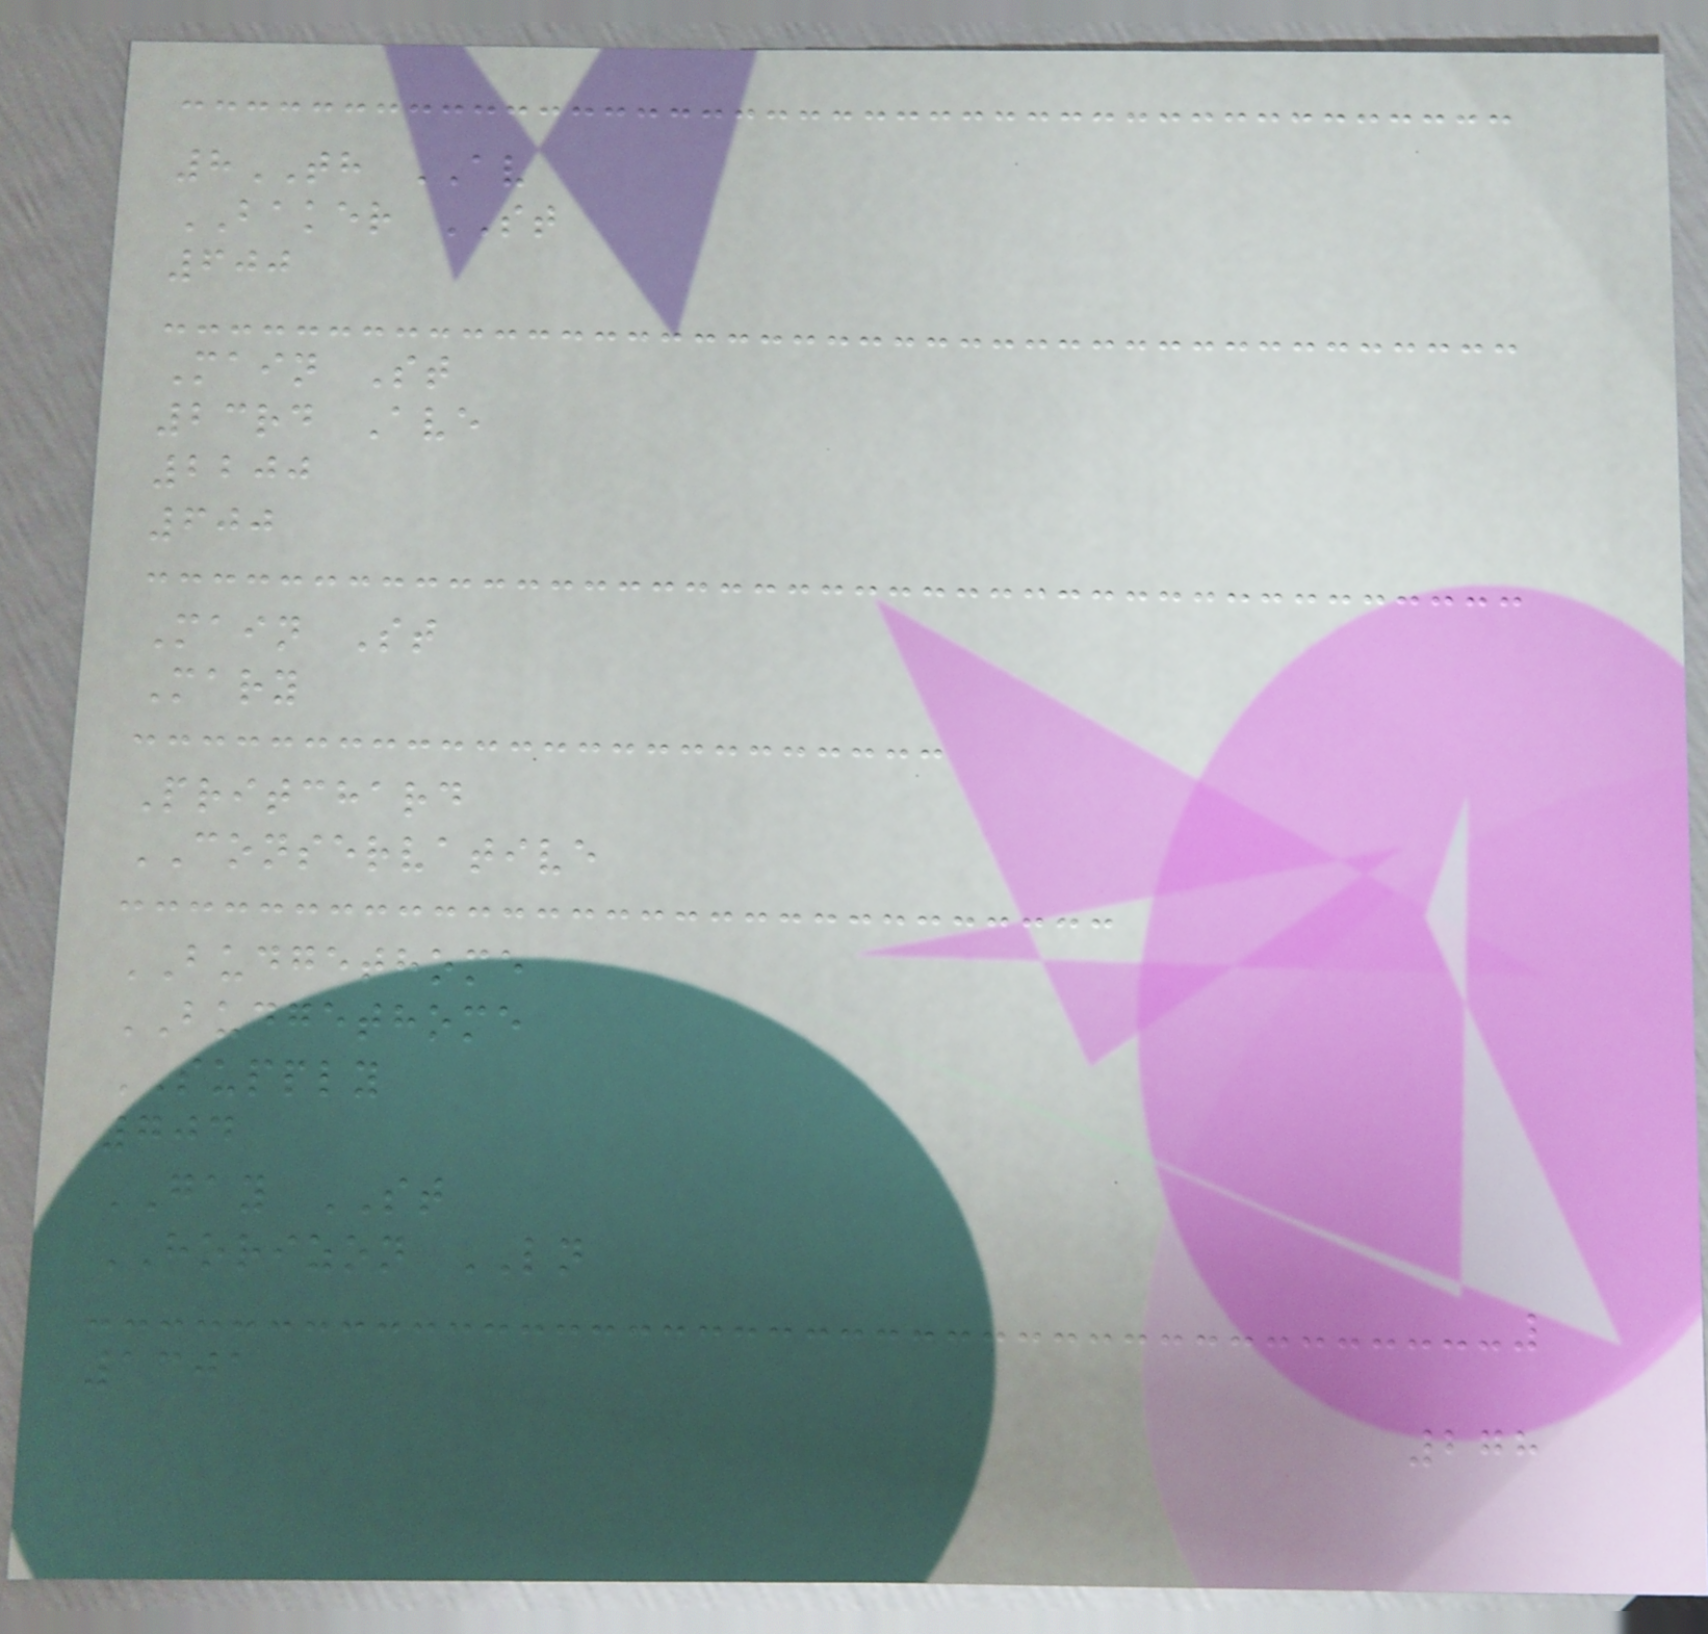8TH AV
BAKER ST
600
Main St
23rd Ave
2200
600
Main St
Mary
Pritchard
CONSERVATIVE
BUDGETHOME
BUDGETHOME
SUPPLY
704
GAY ST
HORIZON LN
1301
278
